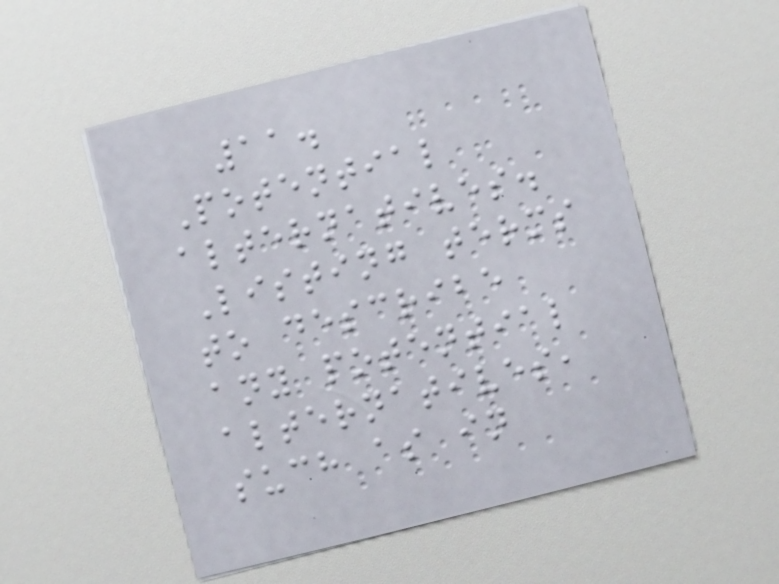11.
Potential
alternatives.
Listing terms
to describe
any potential
alternatives,
such as in
